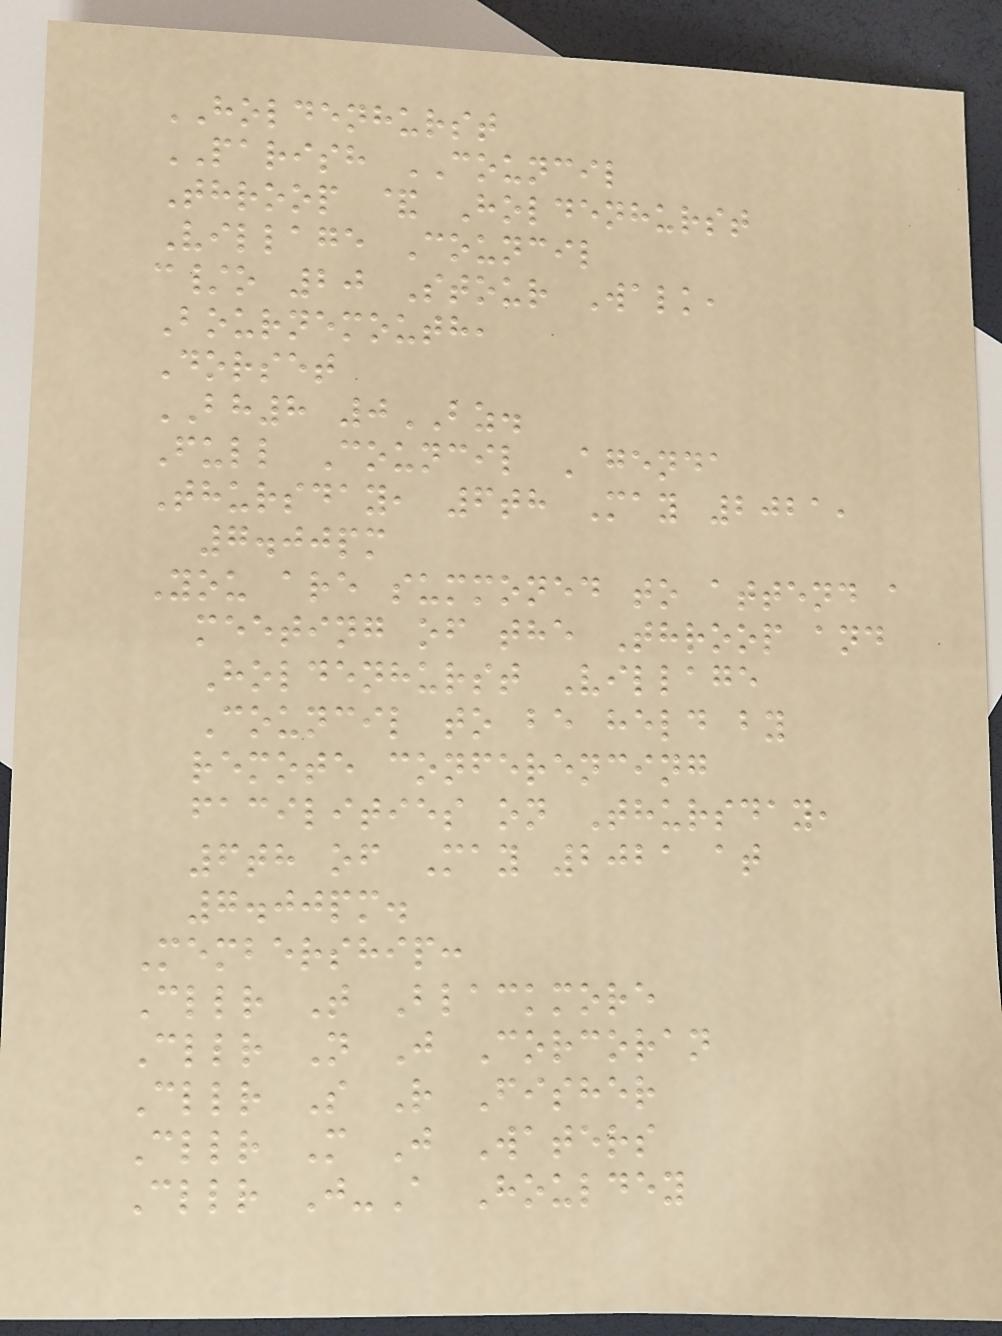HOLDENHURST
PARISH COUNCIL
Throop & Holdenhurst
Village Council
c/o 20 Stour Walk,
Bournemouth,
Dorset
BH8 0BZ.
Full Council Agenda
Thursday, 6th May 2021,
7.00pm
You are summoned to attend a
meeting of the Throop and
Holdenhurst Village
Council to be held by
remote conferencing
facilities on Thursday,
6th of May 2021 at
7.00pm.
Membership:
Cllr T Blackmore
Cllr N J Corcoran
Cllr S R Fisher
Cllr M J Waters
Cllr J-A Houldey
